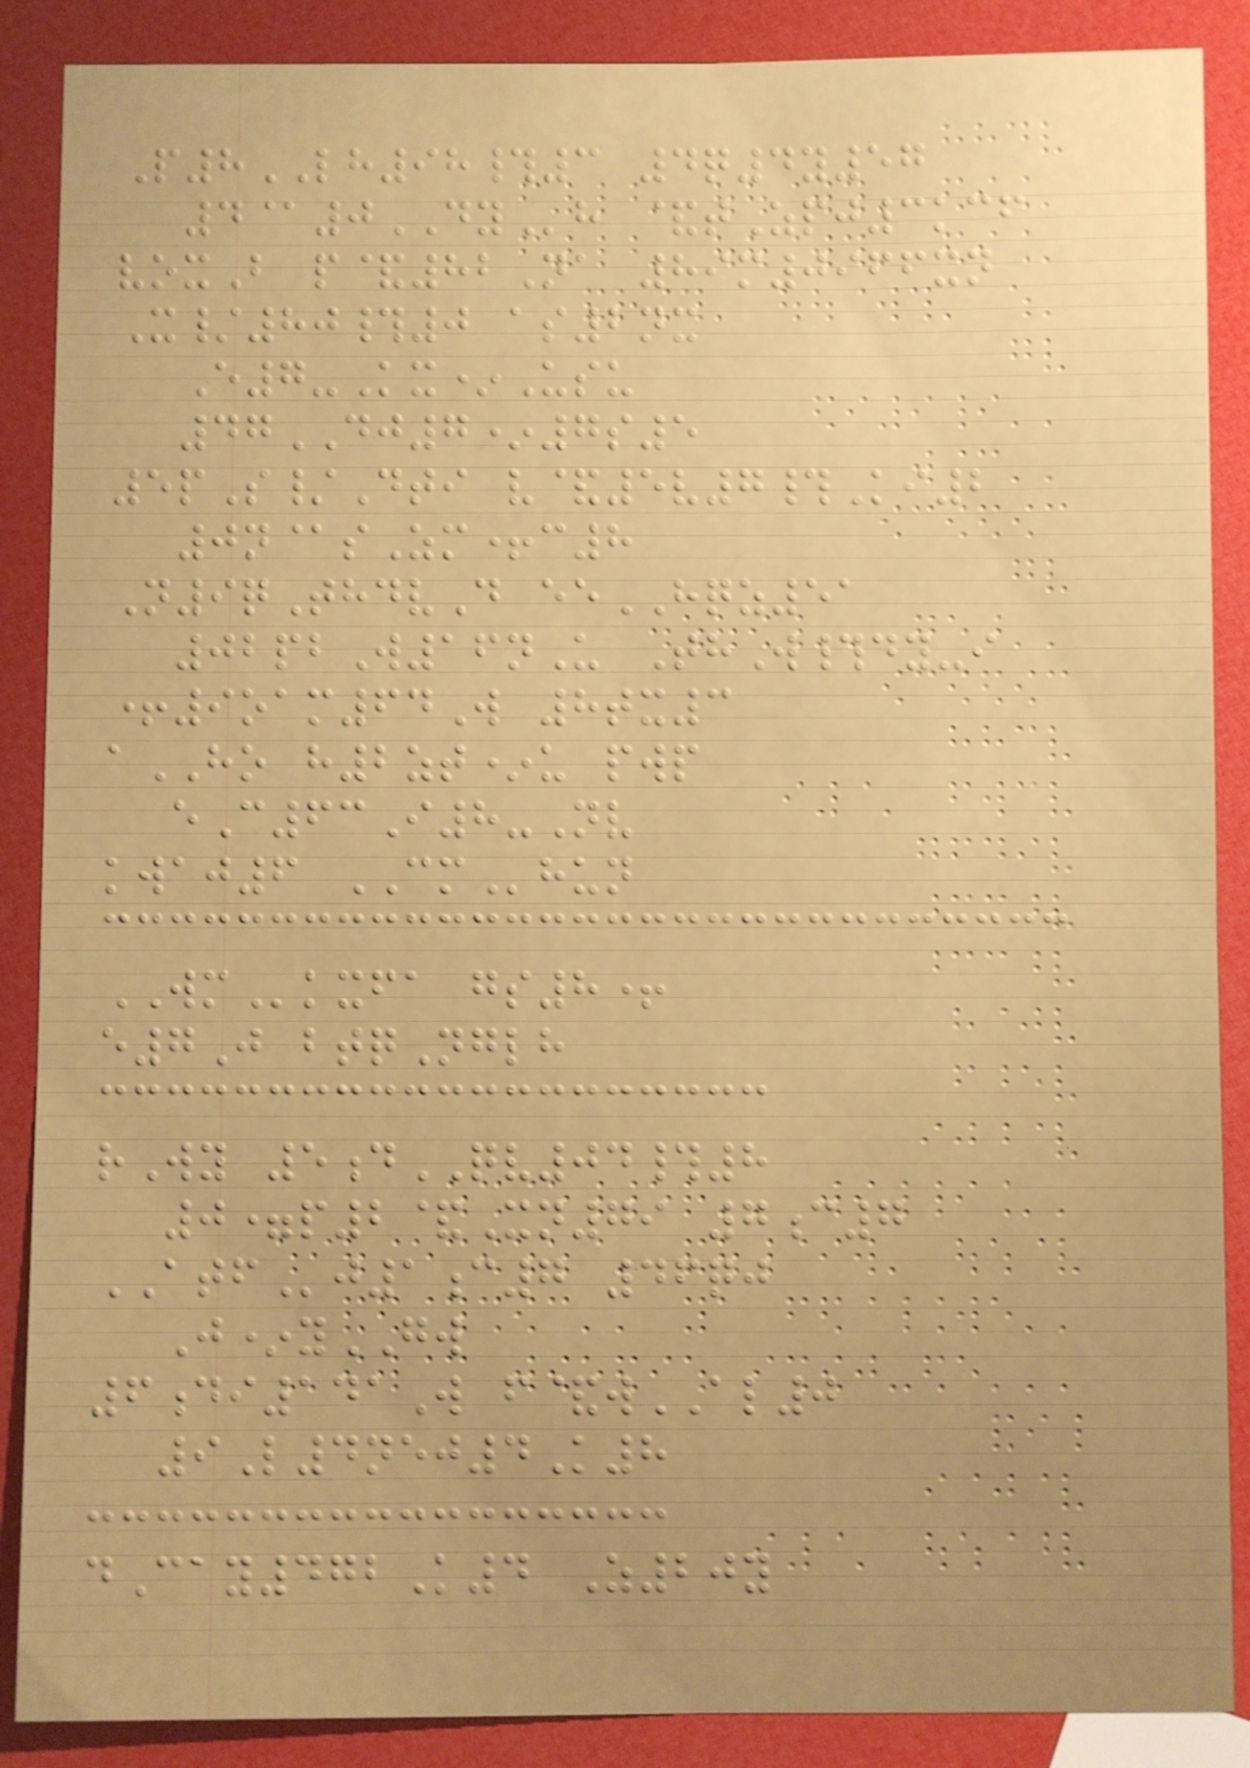P8LH98#3 4q4y57
4@0DYh &tZpj3kcf
voxB p&82Na 89m0966xn
X/80#0 as2nx
E7-Kx*Usu
47DJ7*7s5
5pS/Dti v&5v7#Ki2
0n@sZm+c8
N9qThdvD eeHQZ51
02pbW16nU ThW#dy-i
+9oam64W 8tx3
aHO h2zt*u pwp
eC63I8-Nv
kwaj6 CMhun
WMkxfa gs8+
e7J btqNglh
rWy 5dQV04#8
0=p2&Xn79 7c7
ATFj1c7 46qj
J*yGW
6di141W f&wAL0
9L4nej4K8
dCay472K4 Z20y
